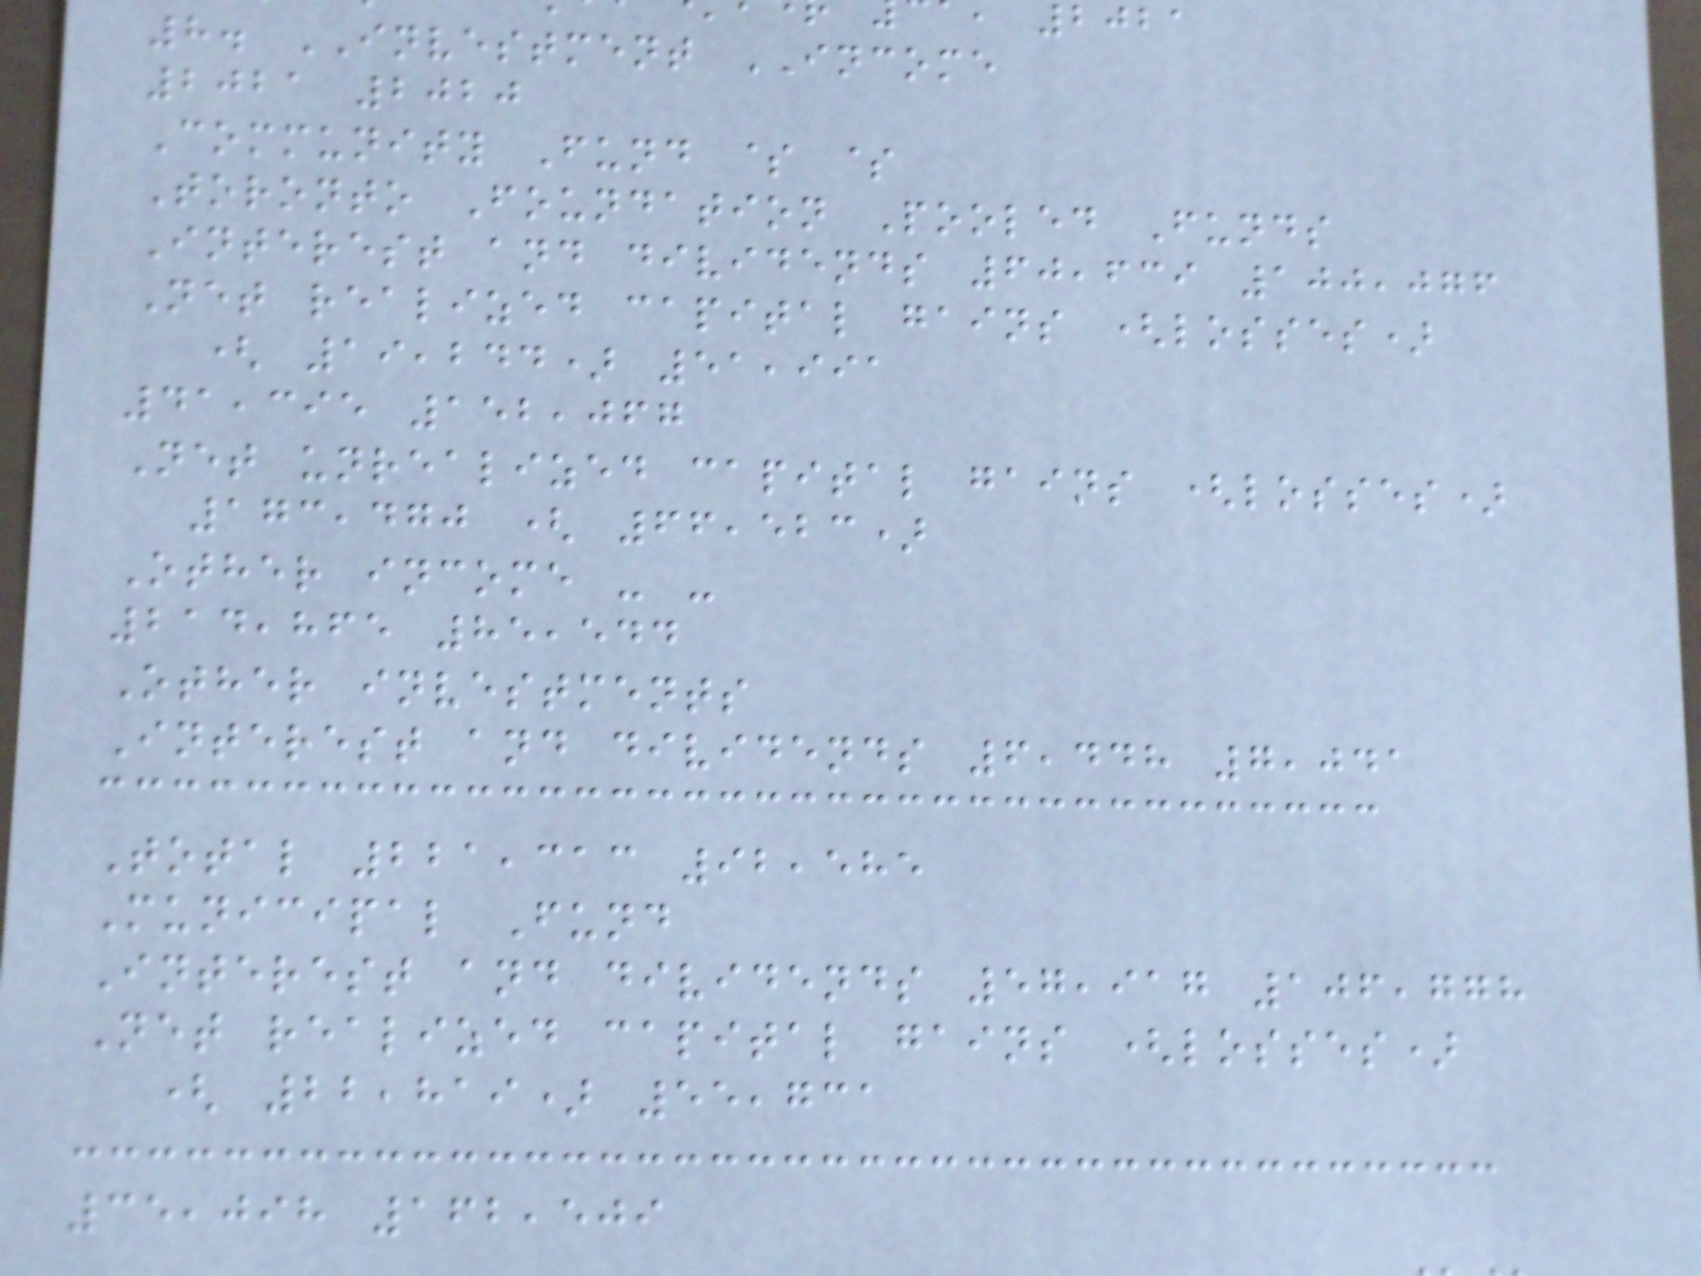8. INVESTMENT INCOME
2021 2020
Community Fund $ $
Toronto Foundation Pooled Funds
Interest and dividends 60,639 100,076
Net realized capital gains (losses)
( 19,244) 51,991
41,395 152,067
Net unrealized capital gains (losses)
173,470 ( 66,523)
Other income - -
214,865 85,544
Other investments
Interest and dividends 6,448 7,041
Total 221,313 92,585
Municipal Fund
Interest and dividends 57,917 106,778
Net realized capital gains (losses)
( 22,819) 55,731
35,098 162,509
